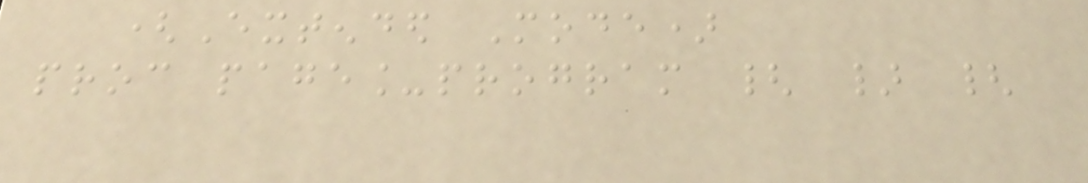(Extended Mode)
proc page_program { } {
